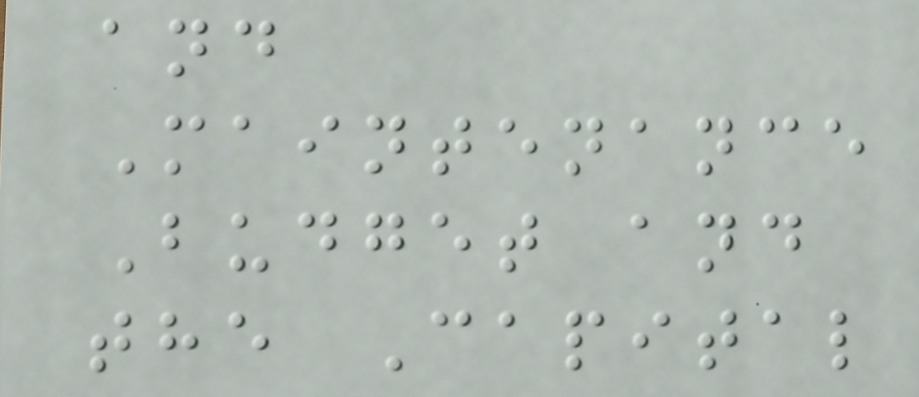and
Maintenance
Budget and
the Capital
